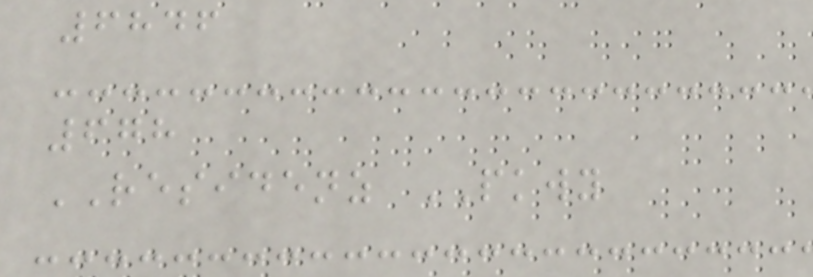6846
678
RESIDENZ PKWY
